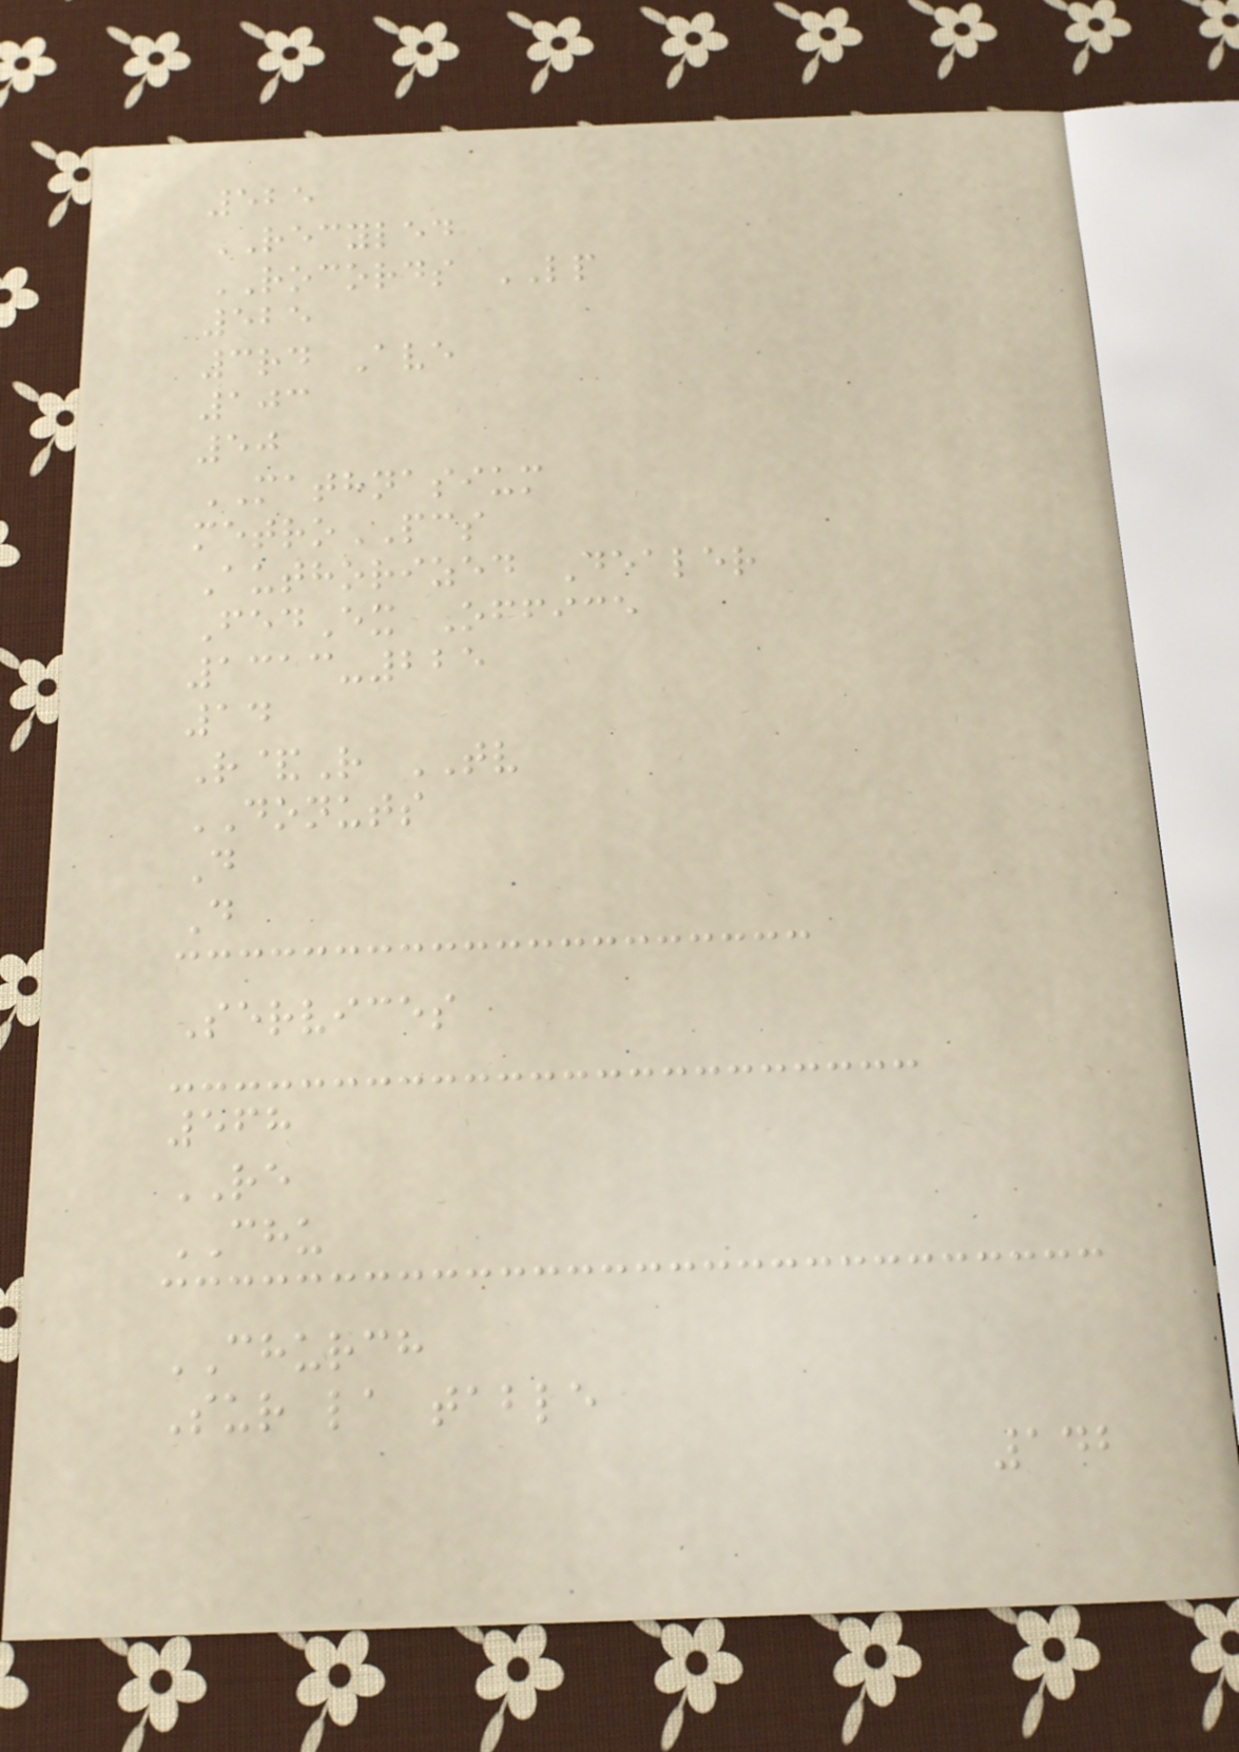525
RECYLED
ROCORDS LP
525
3rd Ave
103
50
MATHNASIUM
metroPCS
Authorized Dealer
FedEx Office
1313-225
14
R&R TV
DONUTS
D
D
Services
568
RE
CHU
CHURCH
Sur la table
142
